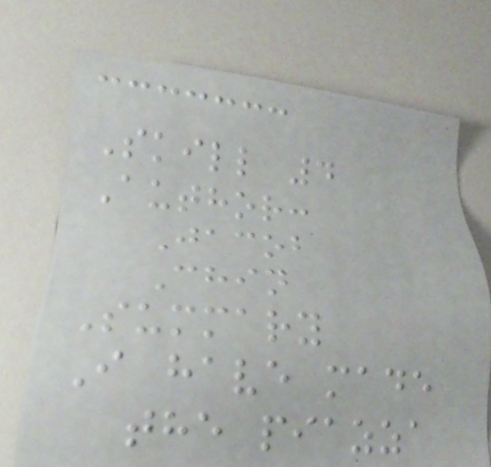Skill 4
Author:
Jacob
Chin
Summary
I have made
the piazza
